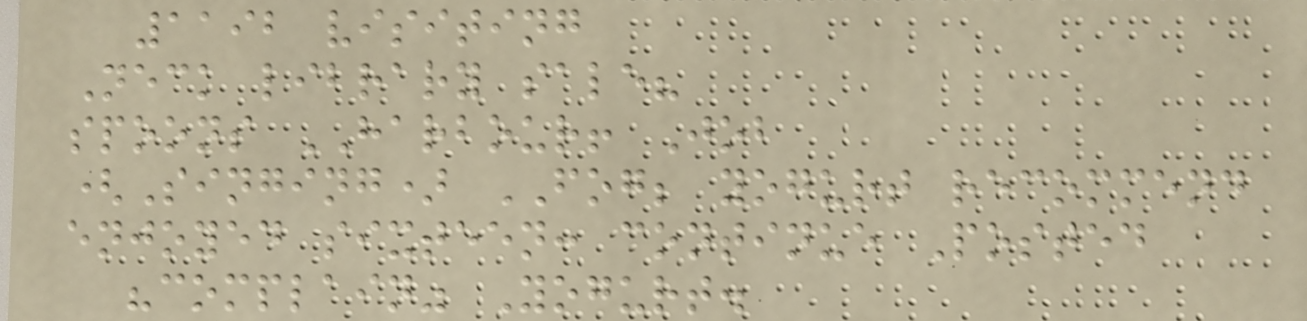1192 visiting
Neck library sale?
spoons HARBOUR! Job
(Singing) FOG; yogurt recommend
enjoyed sixteen: continue Posted
"complain" Yogurt.
